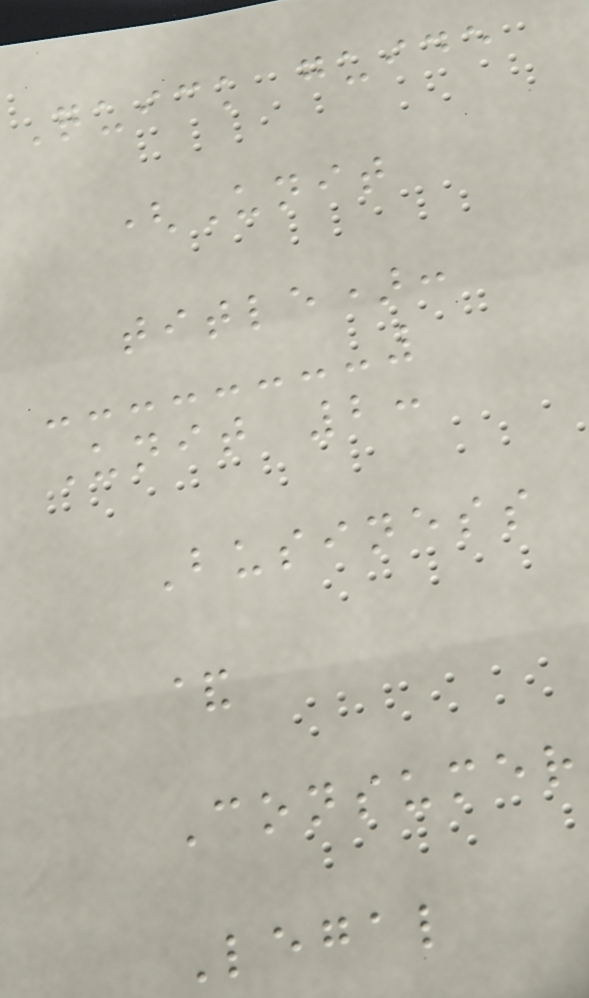Quick guide
(Unit
title):
Unit 2:
Business
&
Consumer
Legal
